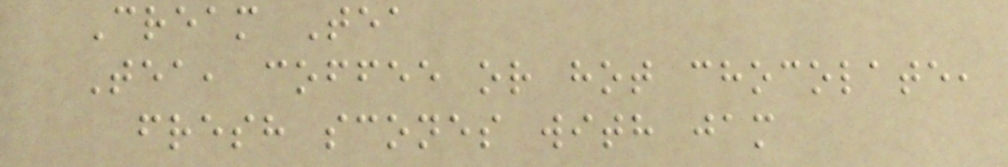Cream Tea
Tea, coffee or hot chocolate,
fresh scones with jam
